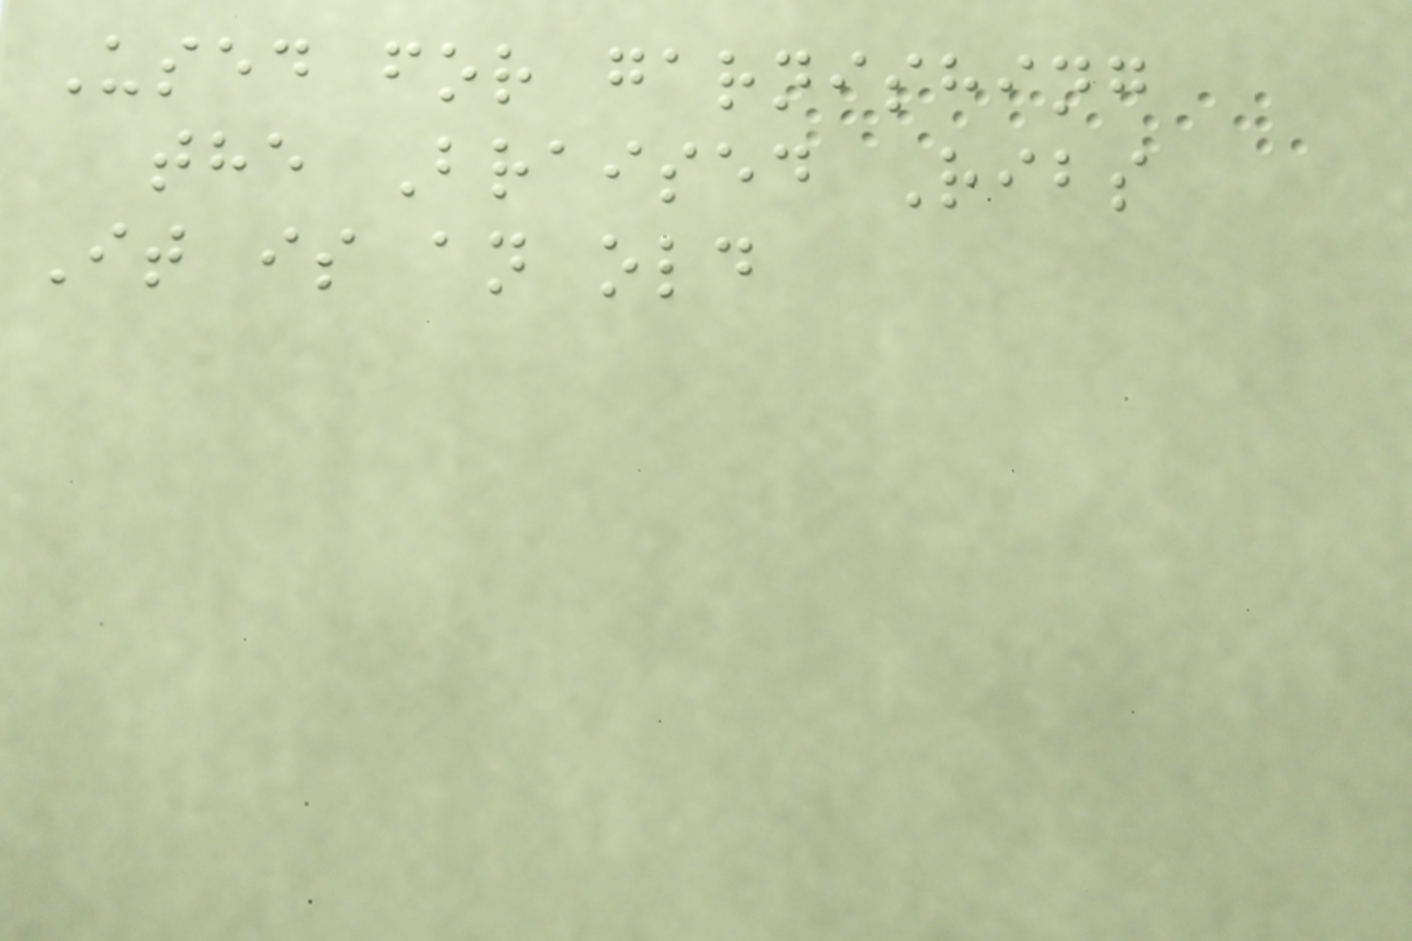Used for garnishing
the Braised Ribs
It is an old
